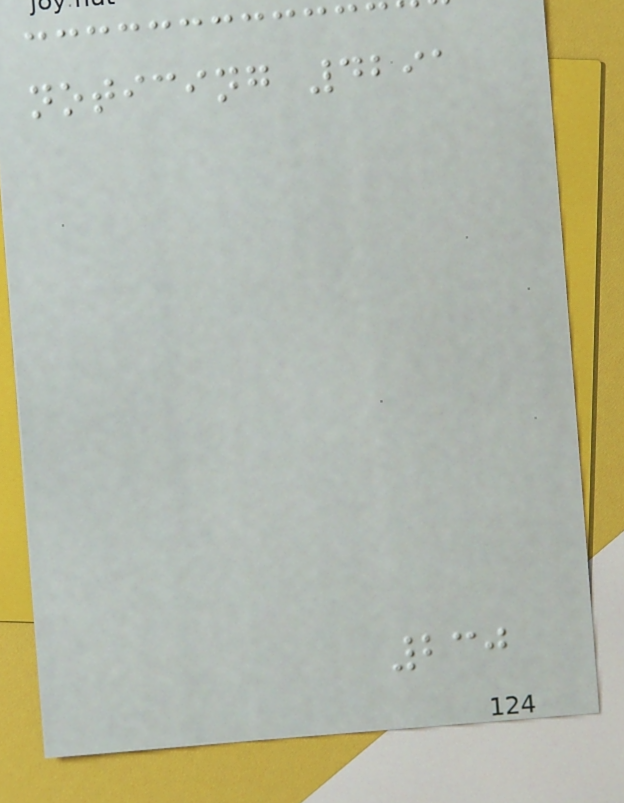noticing 4291
230
